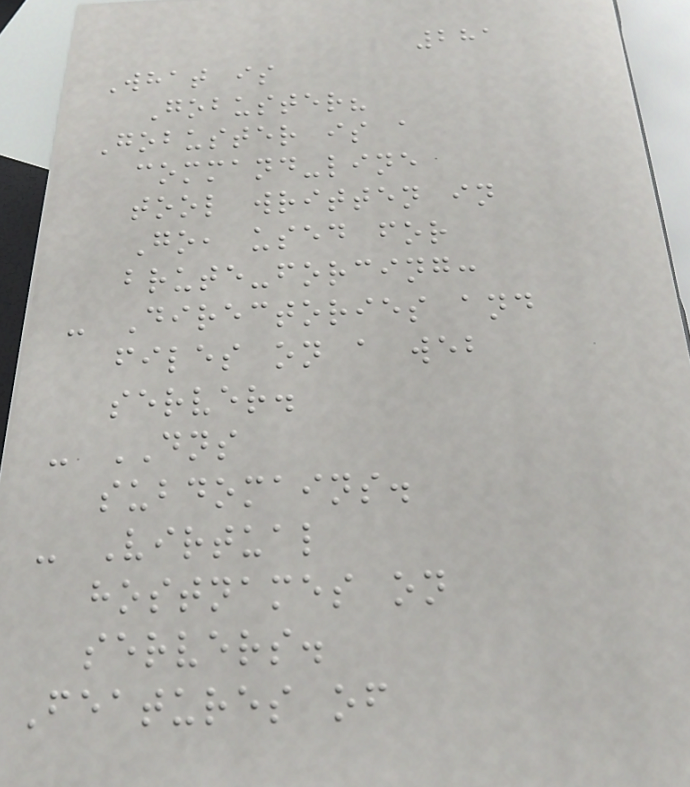281
What is
Gobuster?
Gobuster is a
command-line
tool written in
Go, used for
brute-forcing:
- Directories and
files on a web
server.
- DNS
subdomains.
- Virtual
hostnames on
servers.
Features of
